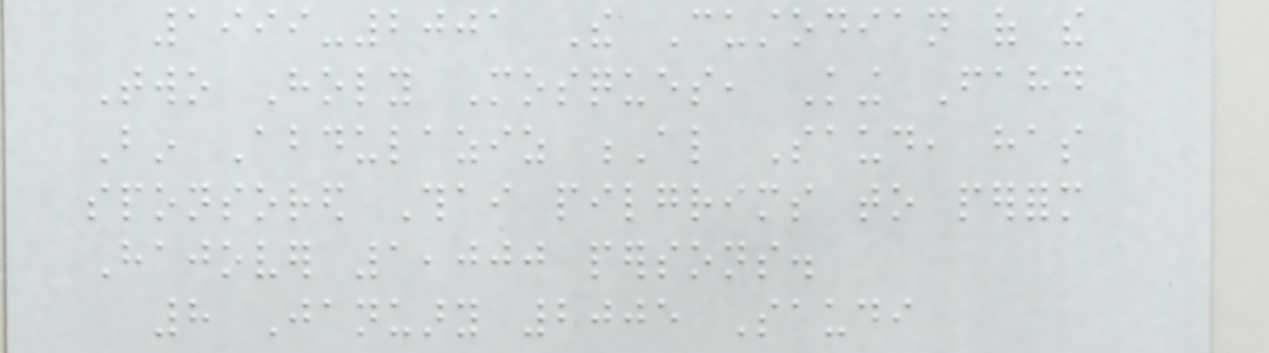1999-2001 The Custodian of the
Two Holy Mosques, King Fahd
Bin Abdulaziz Al Saud, has
sponsored Thai pilgrims to perform
Hajover 1,000 persons.
8 January 2005 Saudi
